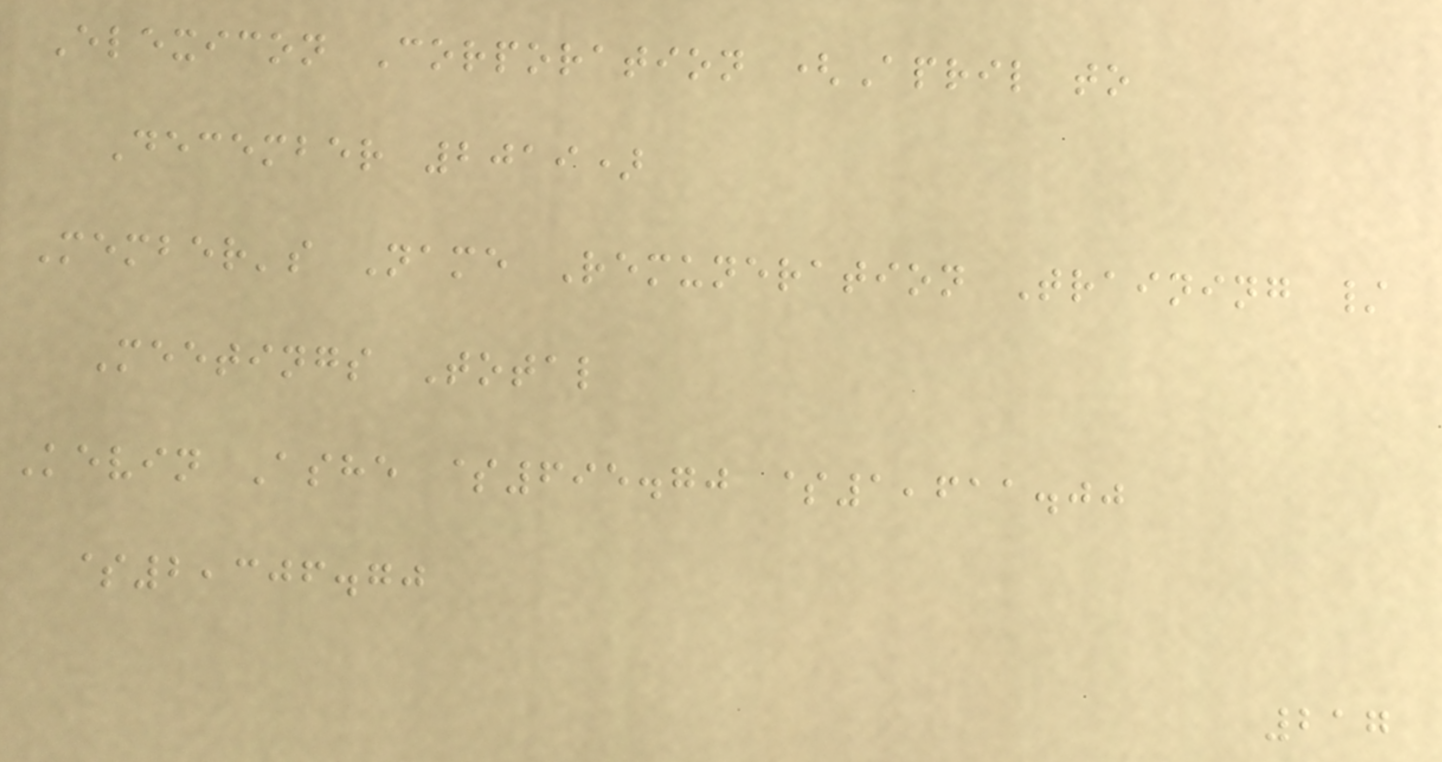Elexicon Corporation (April to
December 2019)
Member's Name Remuneration Training /
Meetings Total
Kevin Ashe $695.70 $1,611.00
$2,306.70
217
